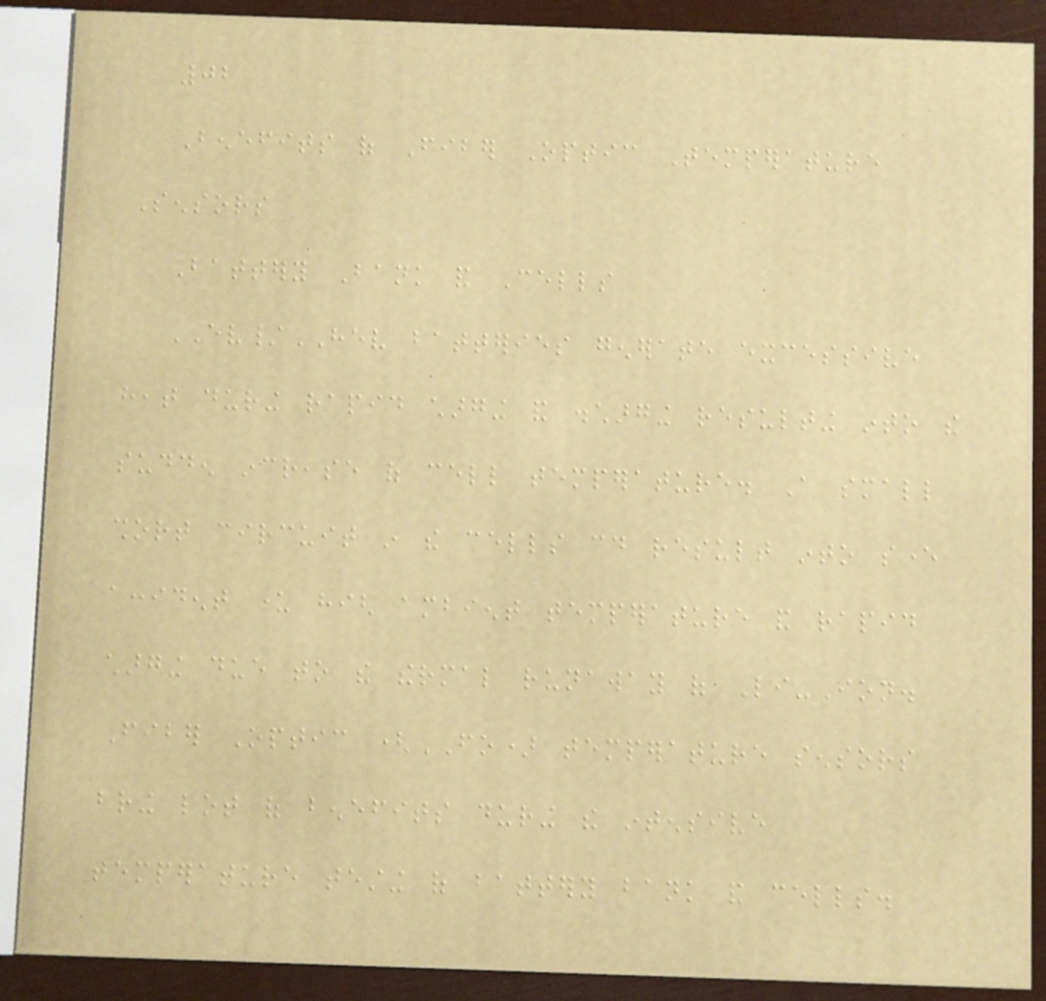02
Benefits of Fiber Optic Temperature
Sensors
Battery Bank and Cells
EV/HEV batteries generate excessive
heat during rapid charging and discharging resulting into the
sudden increase of cell temperature. A small
short circuit in the cells could result into sever
accident under high ambient temperature and rapid
charging due to the thermal runaway of Li-Ion.
Fiber Optic (FO) temperature sensors
bring lot of benefits during the intensive
temperature testing of battery bank and cells.
